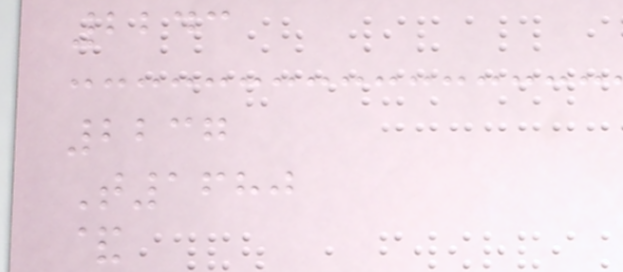2243
2237
T1680
&
